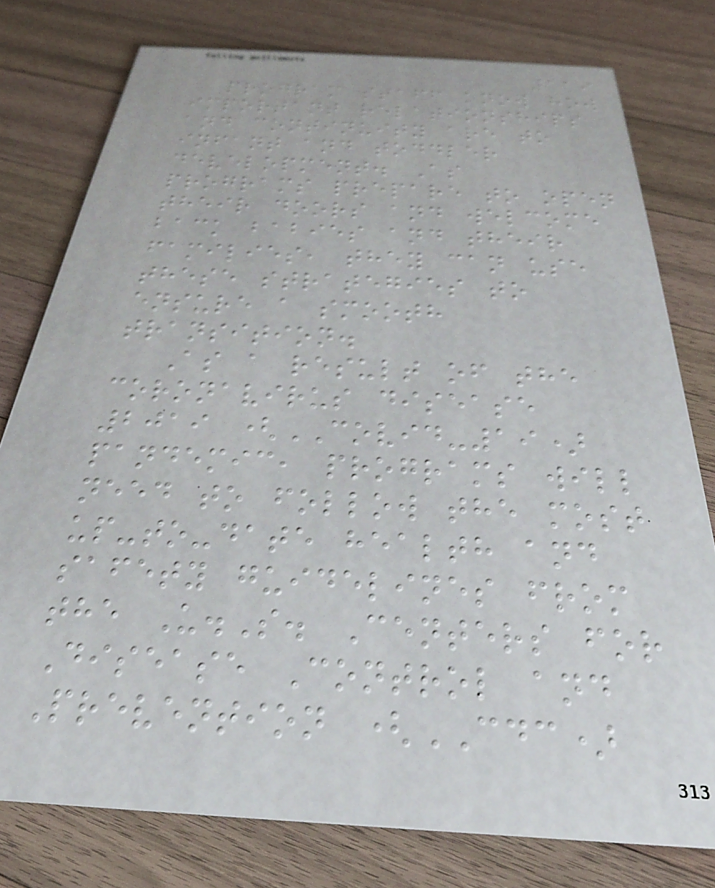119
program staff know how
important relationships
and continuity are to
infant and toddler
development. As
programs prepare to open
their doors and welcome
back babies and their
families, they can use
these strategies to
ensure a smooth
transition.
As a result of the
coronavirus disease
2019 (COVID-19)
pandemic, programs will
need to follow the most
up-to-date health and
safety guidelines from
the U.S. Centers for
Disease Control and
Prevention (CDC)
